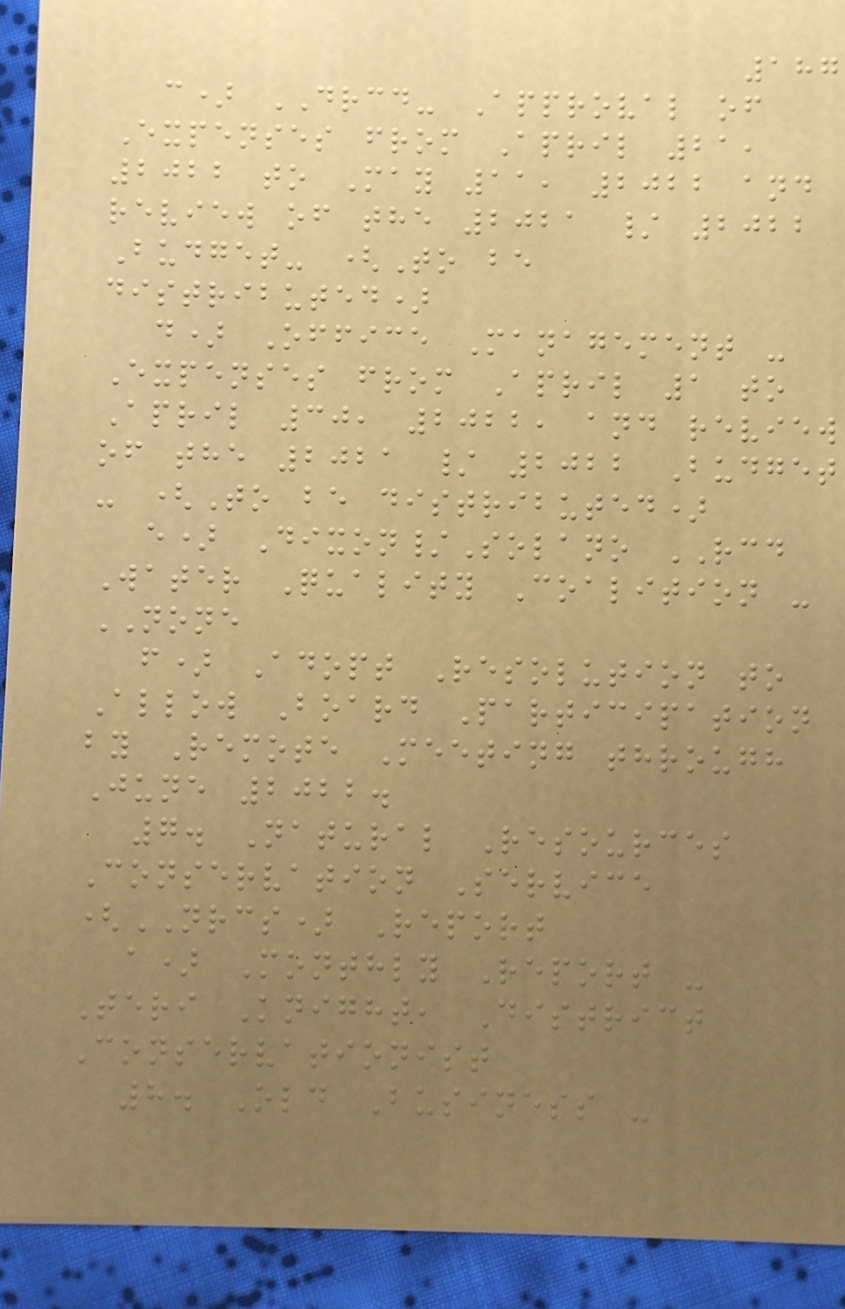187
c) DRCD- Approval of
Expenses from April 21,
2022 to May 11, 2022 and
review of the 2021 / 2022
Budget- (To be
distributed)
d) Office Management -
Expenses from April 1 to
April 30, 2022, and review
of the 2021 / 2022 Budget
- (To be distributed)
e) Dixon/Solano RCD
Water Quality Coalition -
NONE
f) Adopt Resolution to
Allow Board Participation
by Remote Meeting through
June 2022.
7. Natural Resources
Conservation Service
(NRCS) Report
a) Monthly Report -
Teri Knight, District
Conservationist
8. Old Business -
